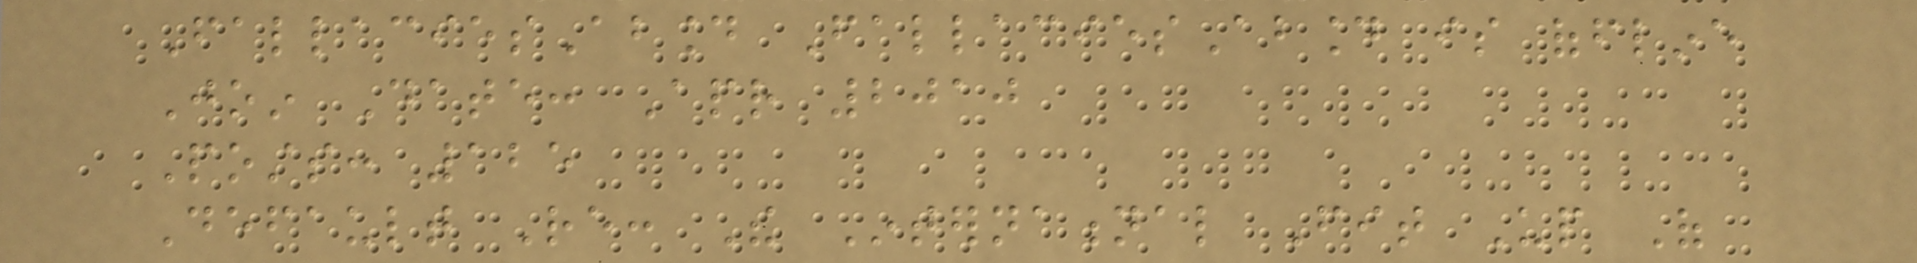FallaciesAbound FallaciesAbound is offline
Join Date: Apr 2010
Posts: 125
Default Re: The International Fit Up Of
